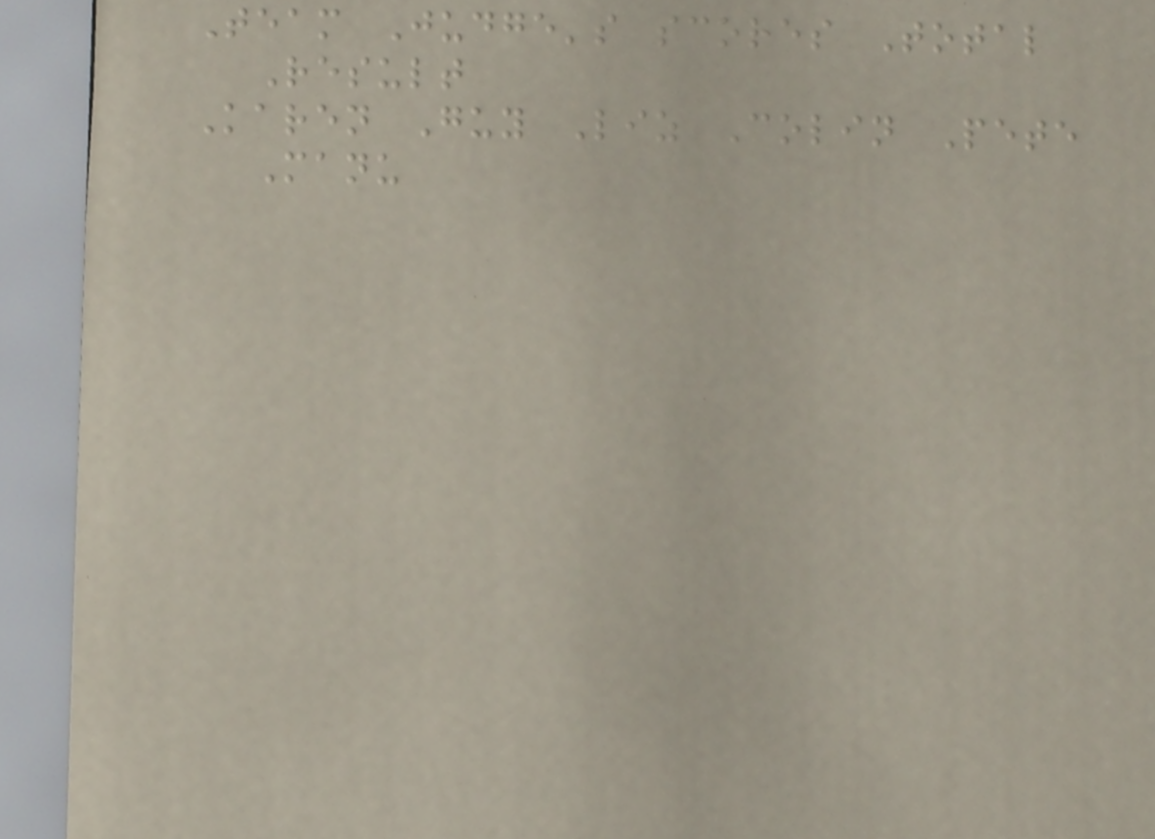Team Judge's scores Total
Result
Karen Guy Liz Colin Pete
Manu
